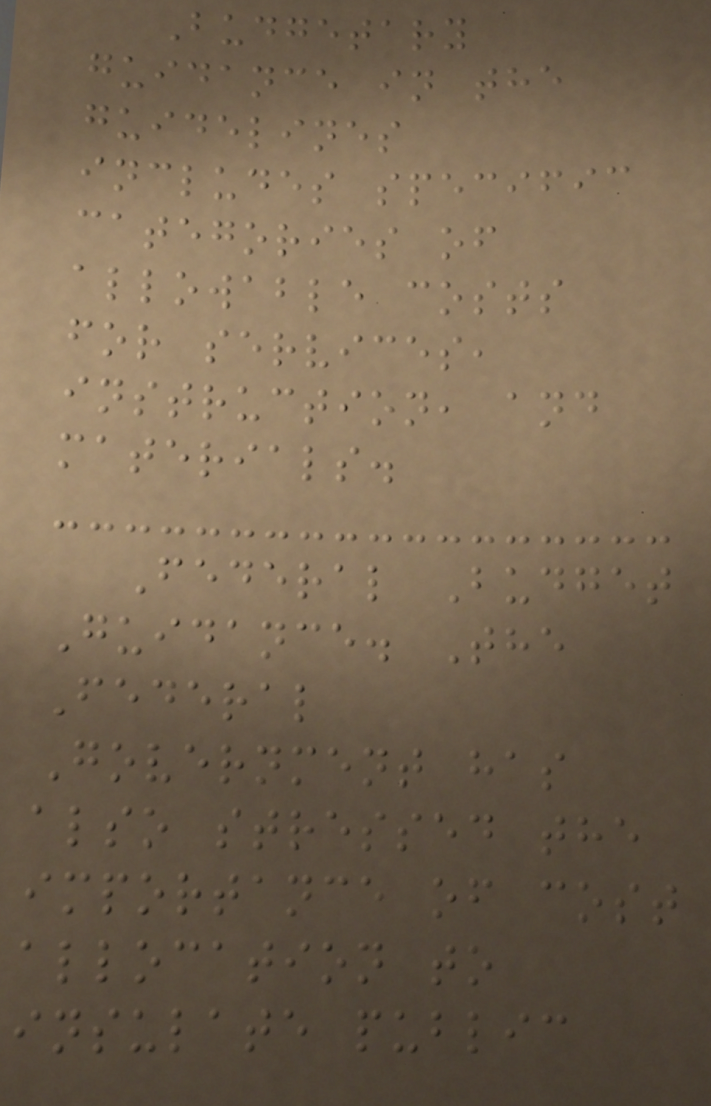Budgetary
guidance in the
guidelines
includes specific
categories of
allowable costs
for services,
instruction, and
materials.
Federal Budget
Guidance. The
Federal
Government has
also stressed the
importance of cost
allocation to
insulate public
